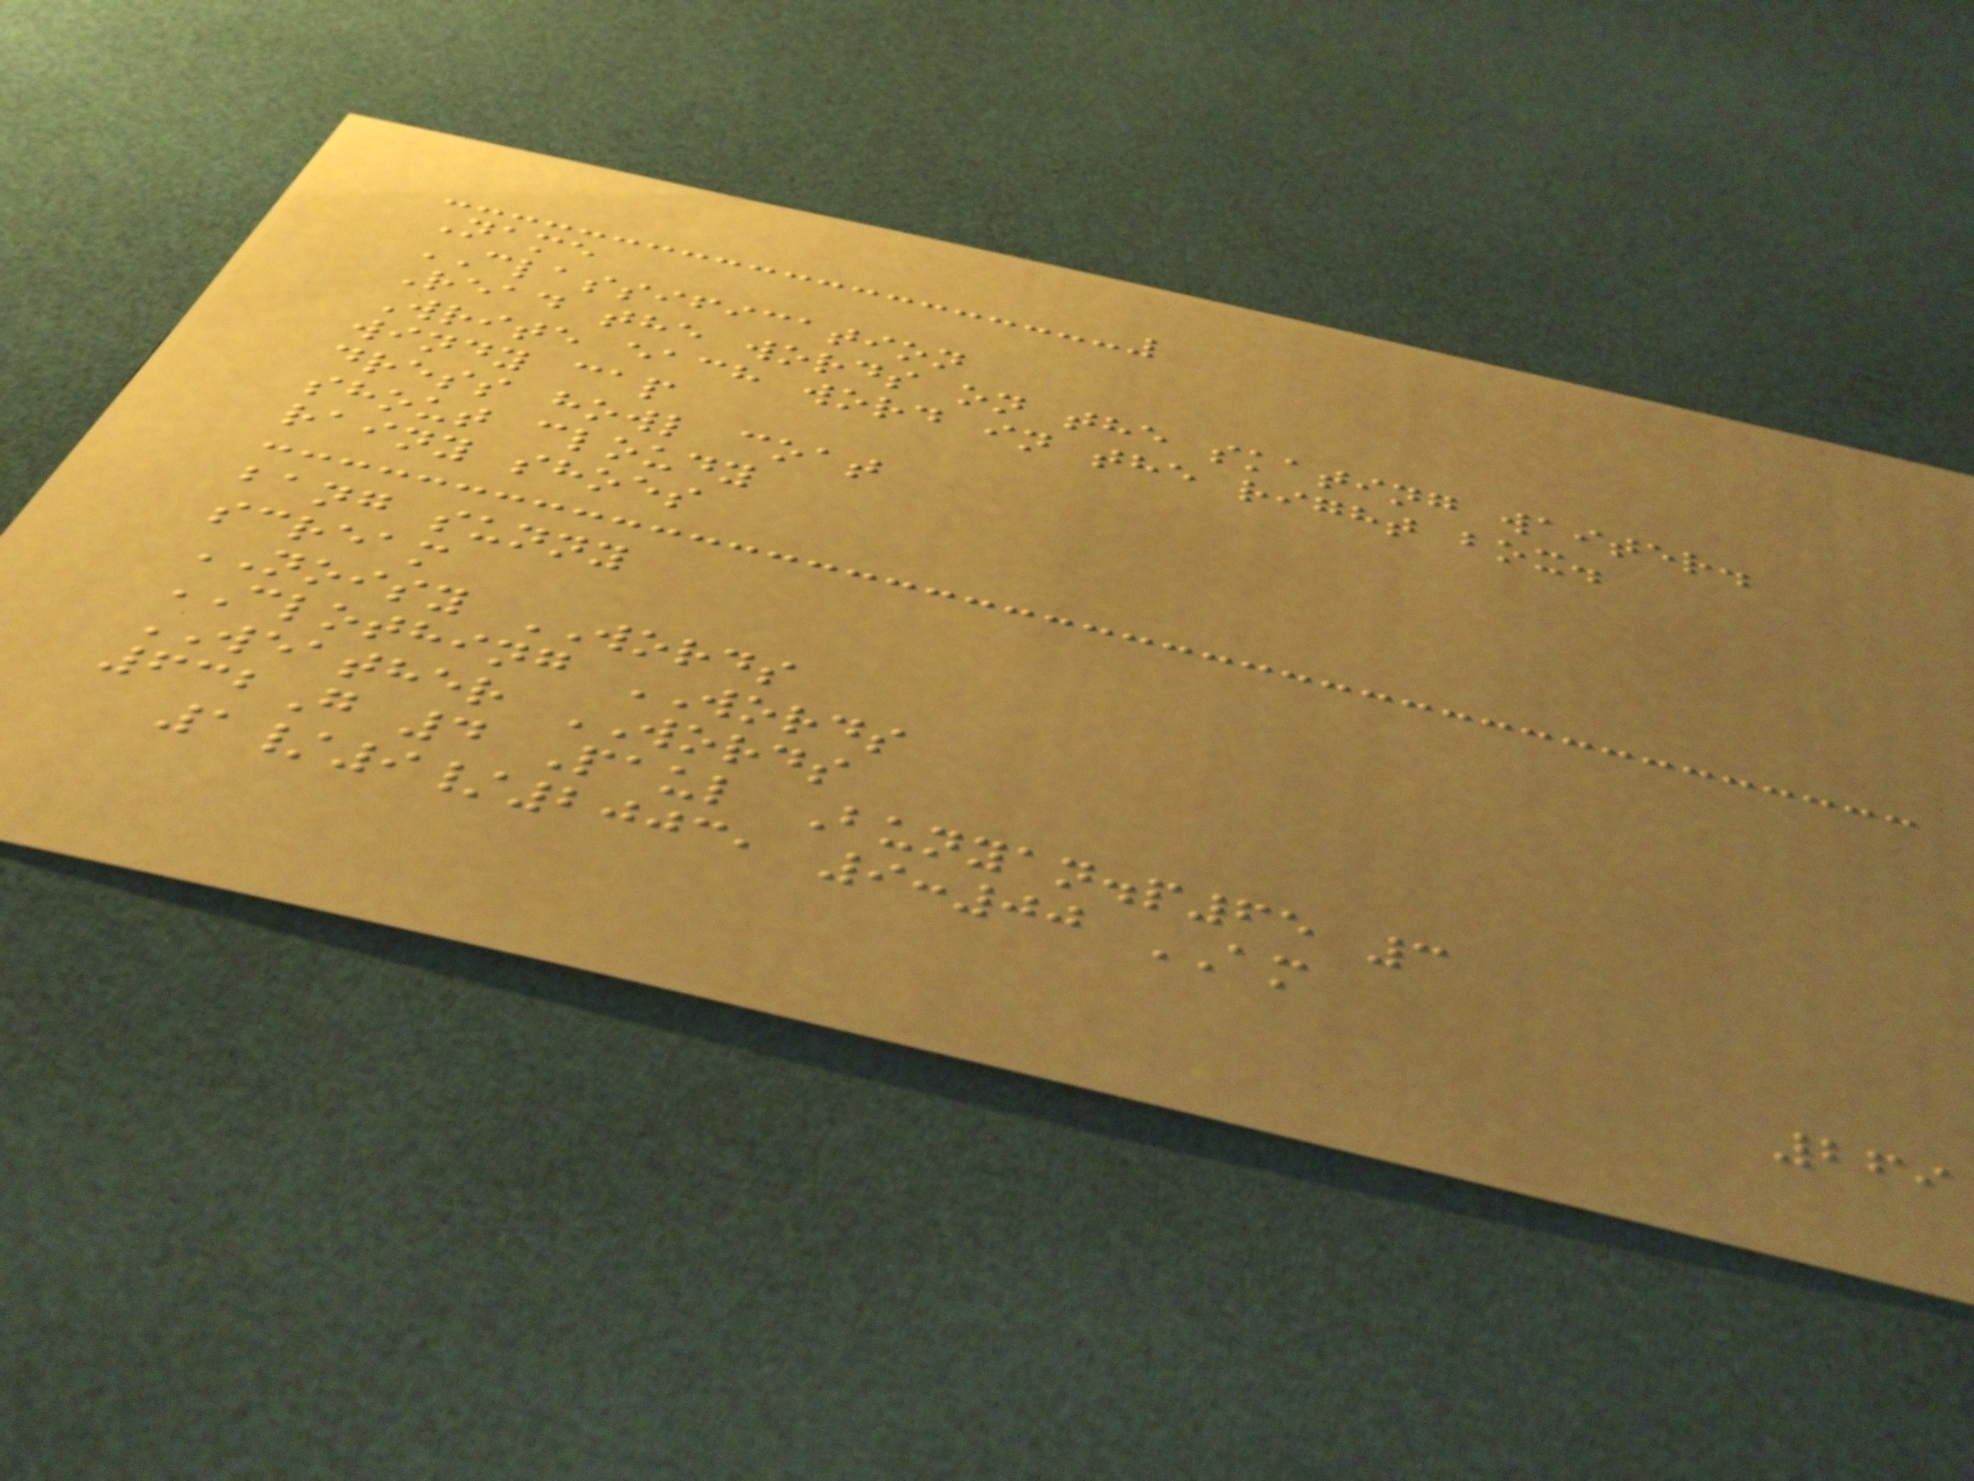Name
CLASSIFICATION
Read the words on the skating waiter.
Write each word in the right box.
windy cap
dress howl coat
shout cloudy
rainy shoes
bang sunny
scream
NOISY WORDS
CLOTHING WORDS
WEATHER WORDS
632G 4 Paul Bunyan.p65 3
1/9/2003, 9:00 AM
269
